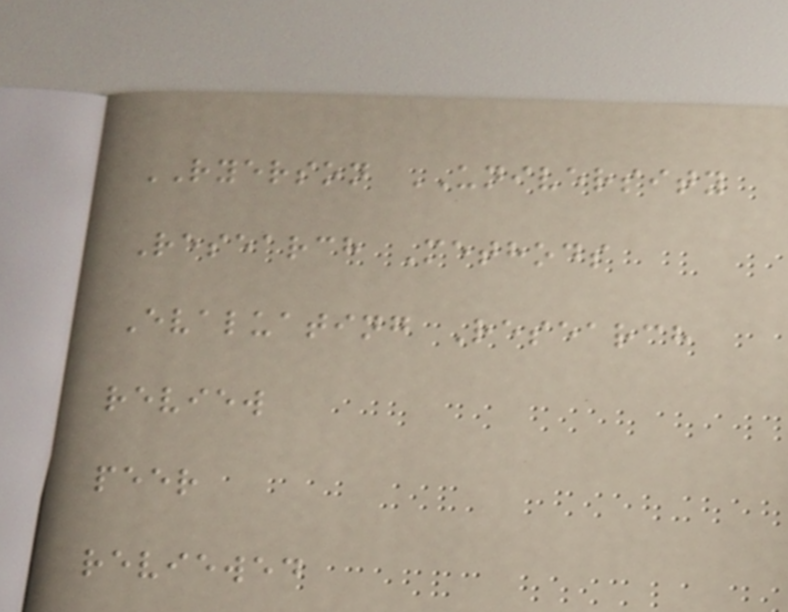RYERSON UNIVERSITY
Research Methods
Evaluating Research
review
peer
reviewed
